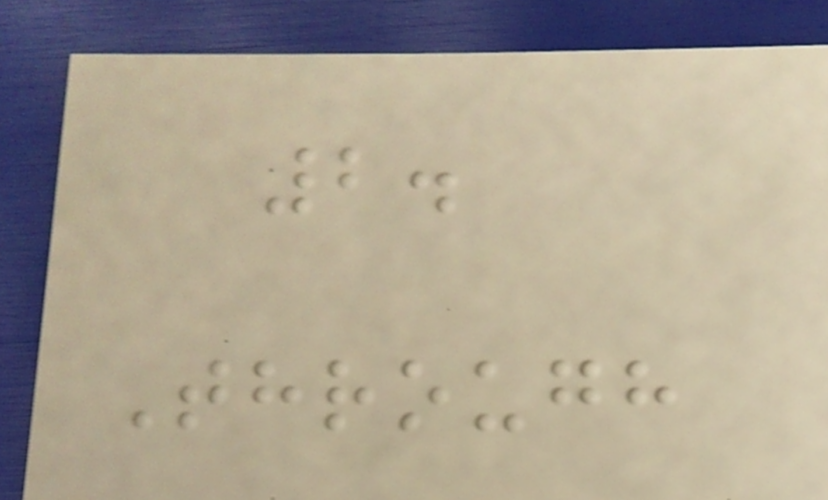2.
Through
